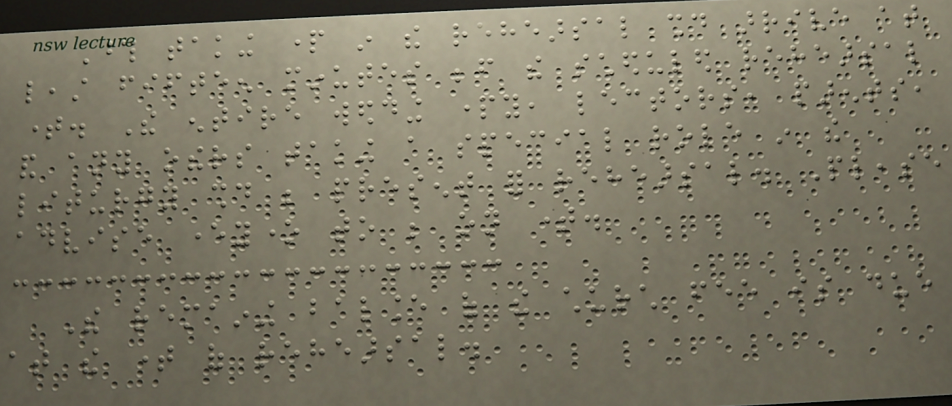Those taking part in the rehearsal should arrive at
least fifteen minutes before the scheduled rehearsal
time. The entire wedding party, lectors, parents,
and any others taking a special role in the
liturgy should be present for rehearsal. Please
advise everyone to be on time.
The remaining balance of the church fee is due
at the time of rehearsal.
